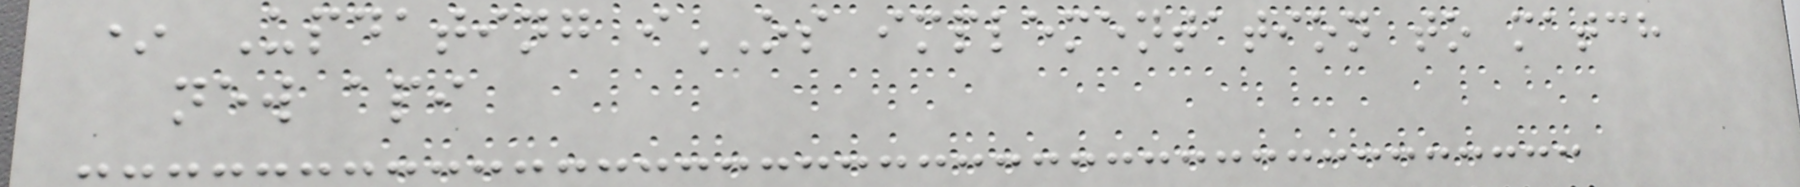* Updating iOS implementation to match
new api
